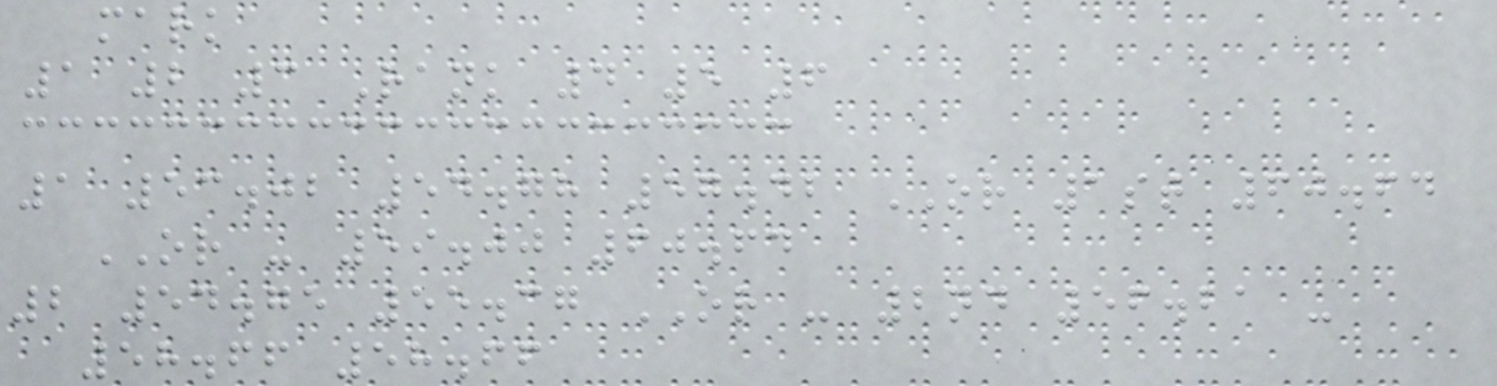mark
1 2 3 Rank 4 5 6
1 53.02 54.78 57.42 OR 1st 60.64
OR - 59.00 60.64
2 54.75 55.37 OR - 2nd 56.21 -
58.66 58.66
